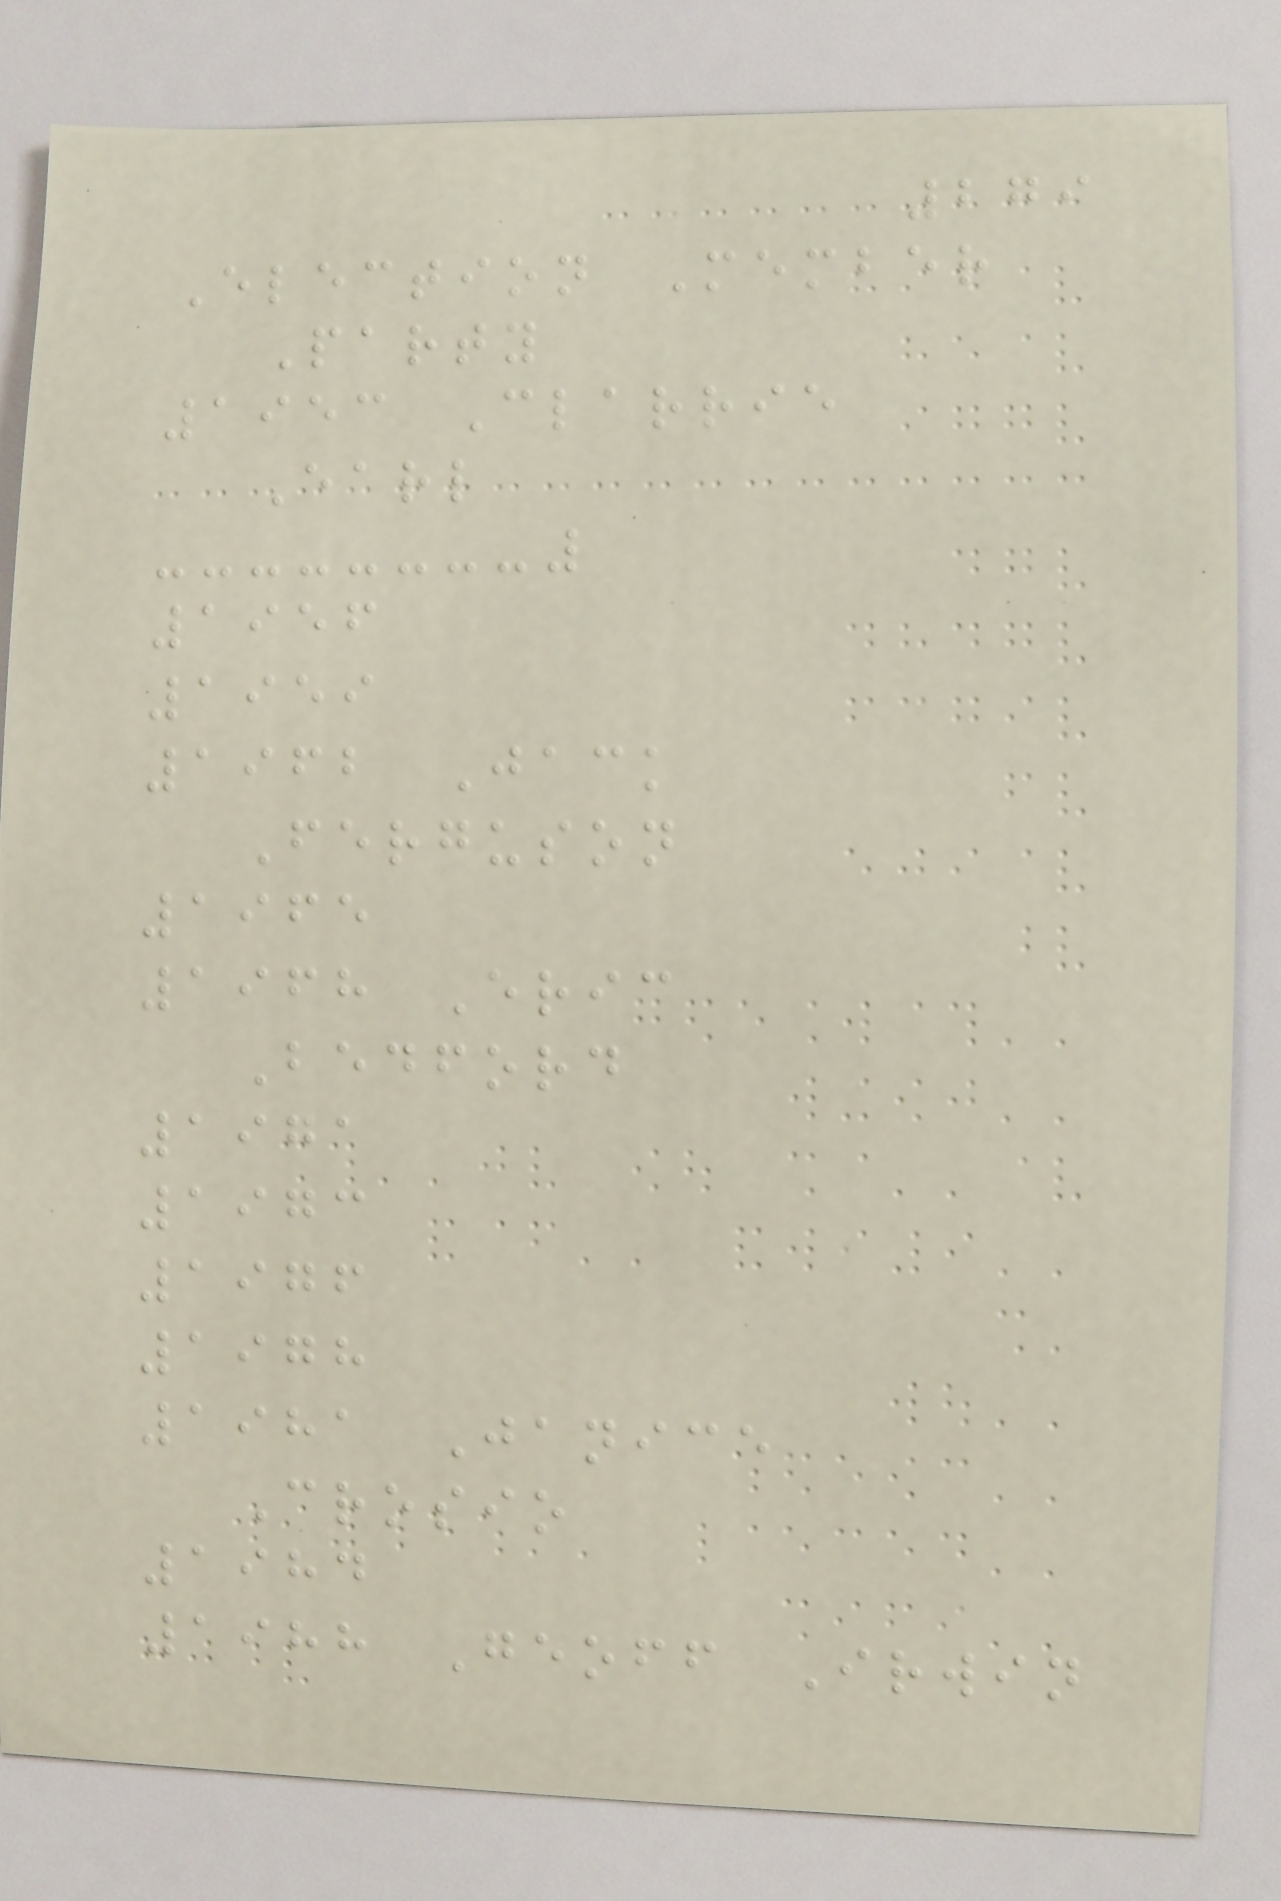279
Election Member
Party
1953 Clarrie
Earl
1956
1959
1962 Jack
Ferguson
1965
1968 Eric
Bedford
1971
1973
1976
1978
1981 Janice
Crosio
1984
1988 Geoff Irwin
